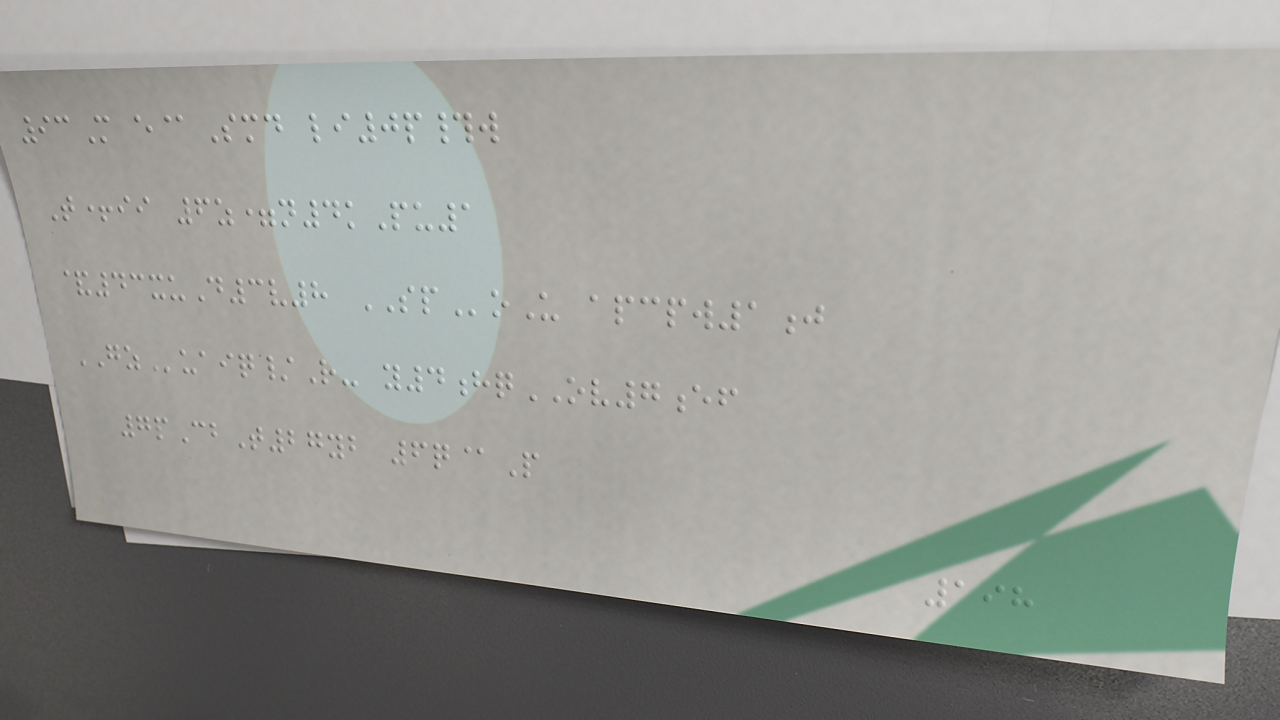93M e@Smd li0p#w
T+ii 6z=n4kPu1
&43xuD3v8 SPoU apcpw1j
GZuaiq/R- y4hqOV7ef
7pCbT27yb 6q@P
198
